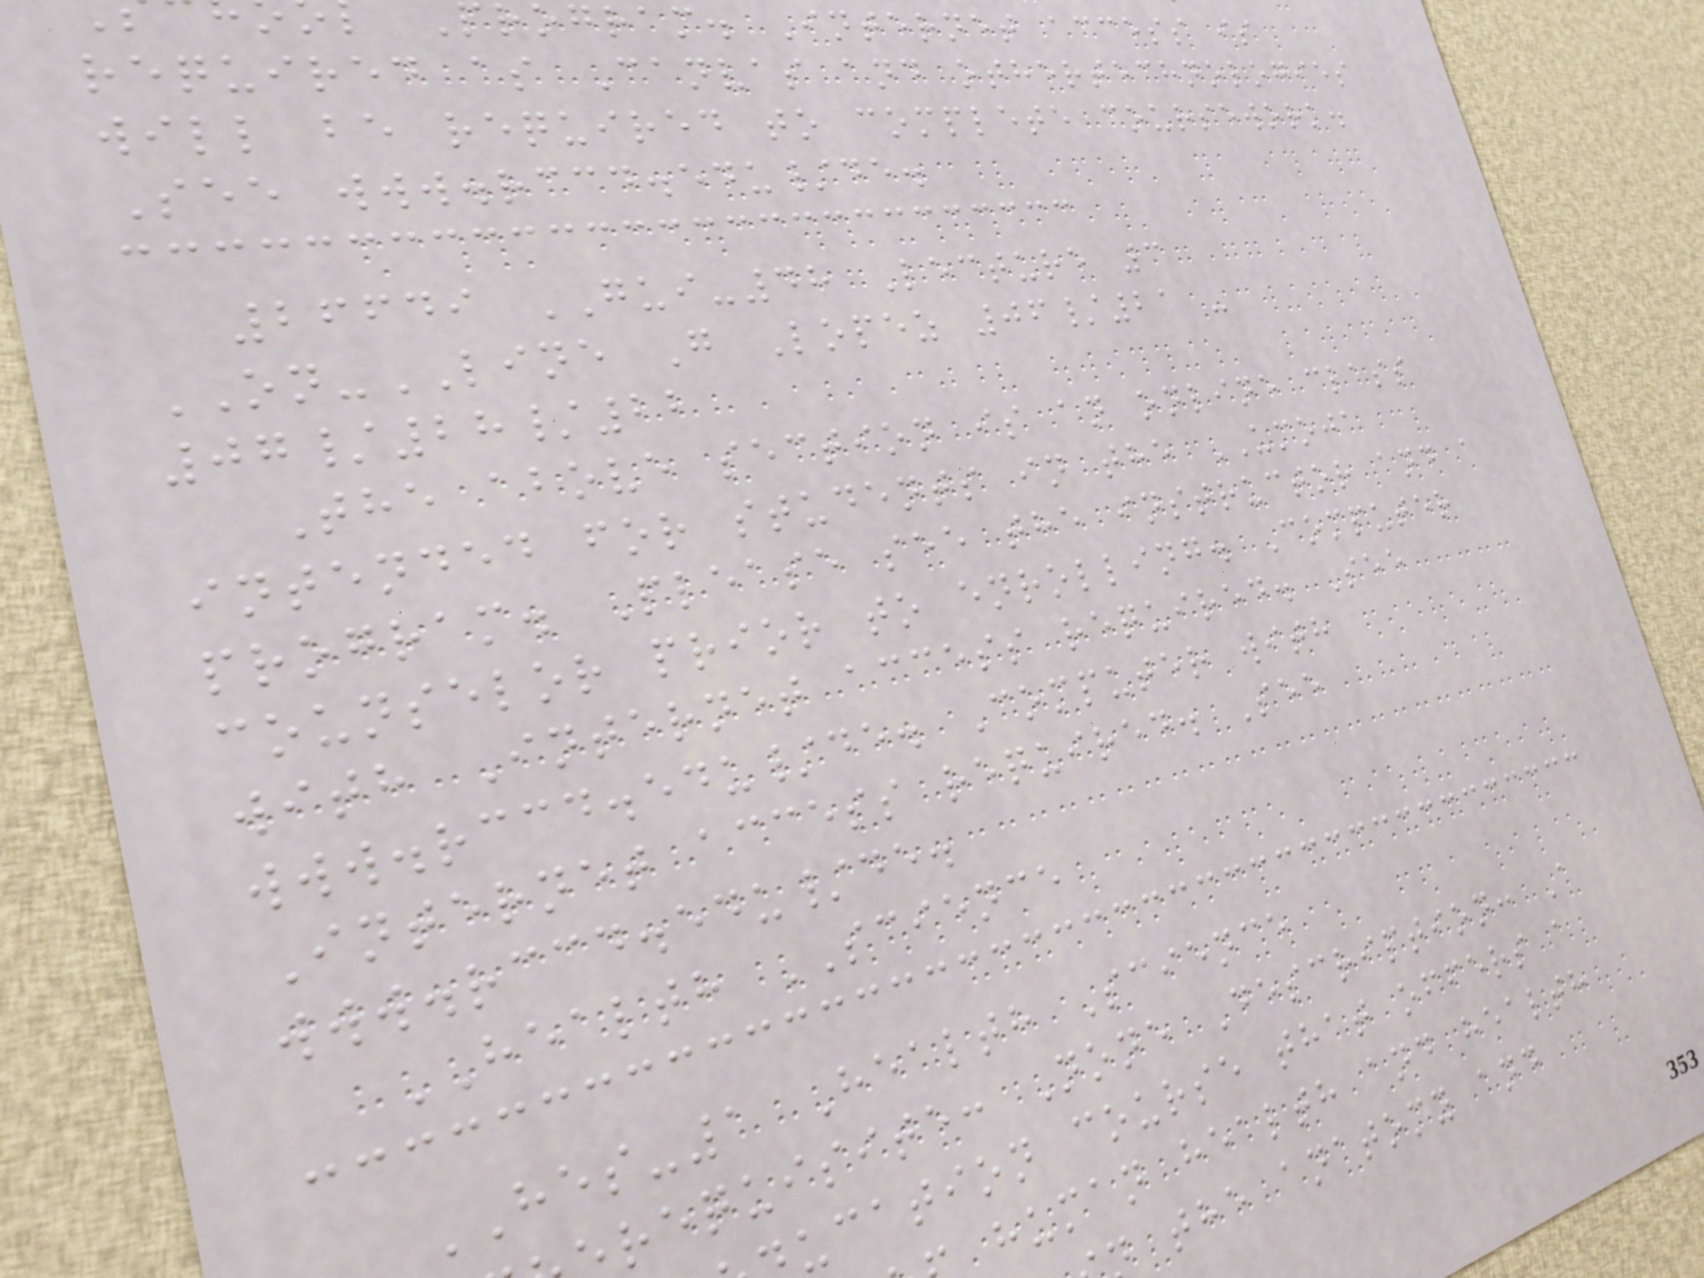rogram. Internet access is
required as Canvas and othertechnologies
will be required to complete coursework.
See www.rccd.edu/de.
26649 GUI-48 Lecture 3
ON-LINE G Lopez 06/21 -
07/28/22
The above section is an online class
intended for students in the UMOJA
program. Please see the instructor and a
counselor prior to enrolling. Computer
with Internet access required. See
www.rccd.edu/de. Computer with
Internet access required. See
www.rccd.edu/de.
HEALTH SCIENCE
HES-1 Health Science
requisite: None Description: A
ucation course that offers a
human health and health
the anatomy and
